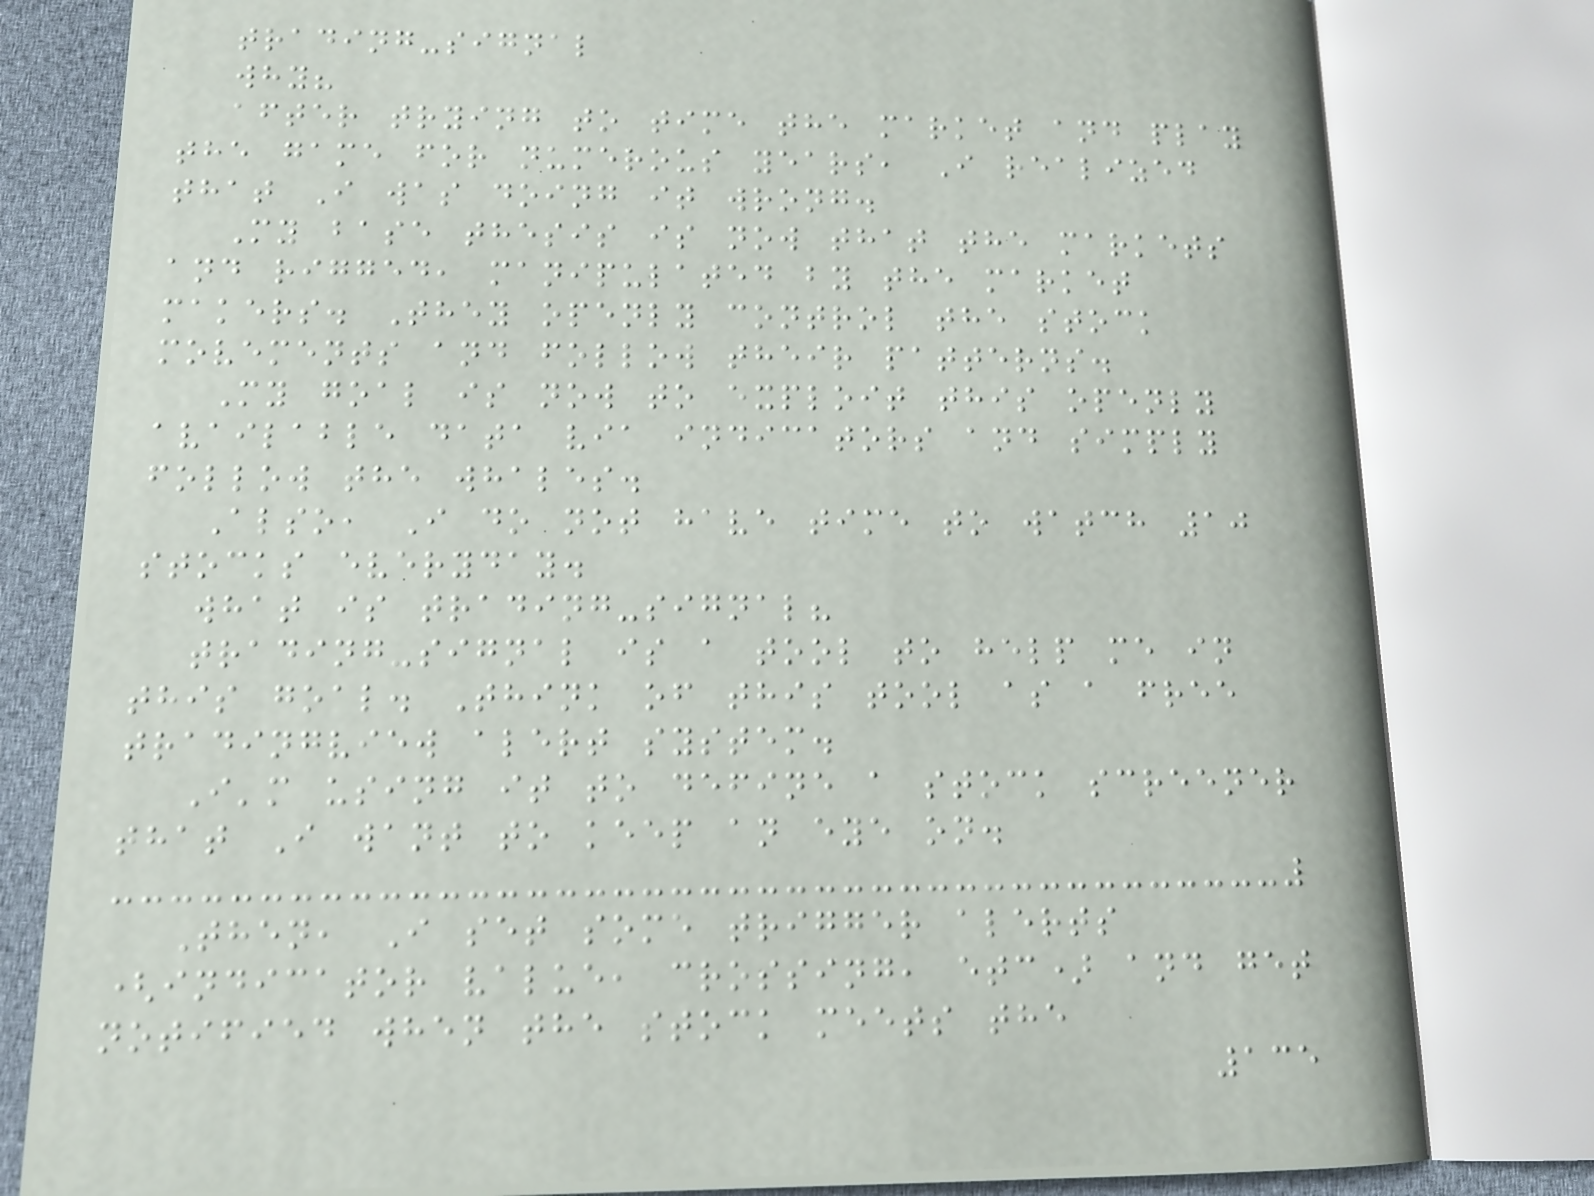trading-signal
why?
after trying to time the market and play
the game for numerous years, I realized
that I was doing it wrong.
My base thesis is now that the markets
and rigged, manipulated by the market
makers. They openly control the stock
movements and follow their patterns.
My goal is now to exploit this openly
available data via indicators and simply
follow the whales.
Also, I do not have time to watch 10
stocks everyday.
what is trading-signal?
trading-signal is a tool to help me in
this goal. Think of this tool as a free
tradingview alert system.
I'm using it to define a stock screener
that I want to keep an eye on.
Then, I set some trigger alerts
(indicator value, crossing, etc) and get
notified when the stock meets the
135
